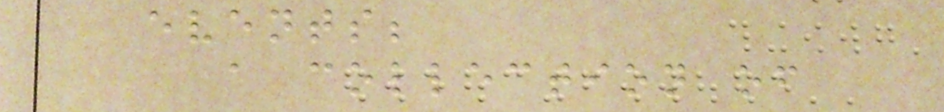events;
a collection of
